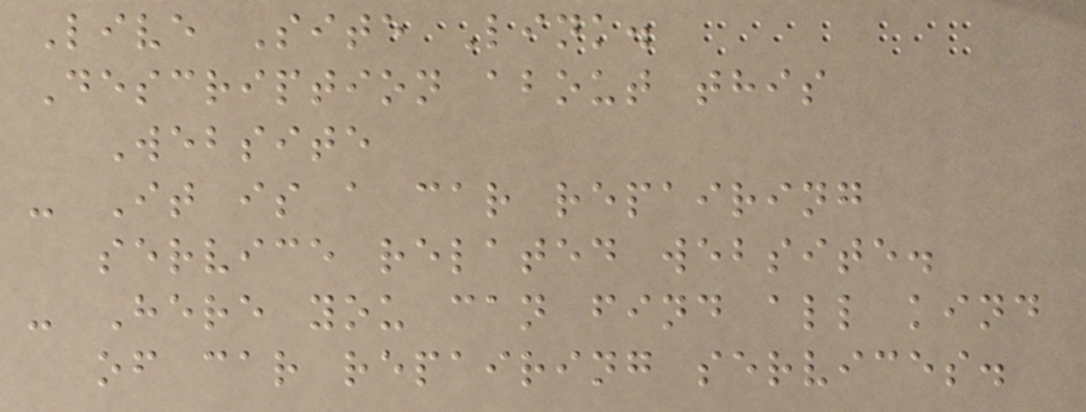Live Site Link.
Description about this
Website
- It is a car repairing
service related website.
- Here you can find all kind
of car repairing services.
